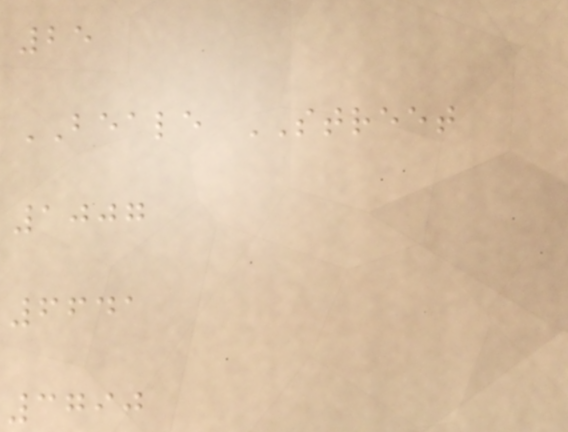25
BEALE STREET
1007
6641
3790
